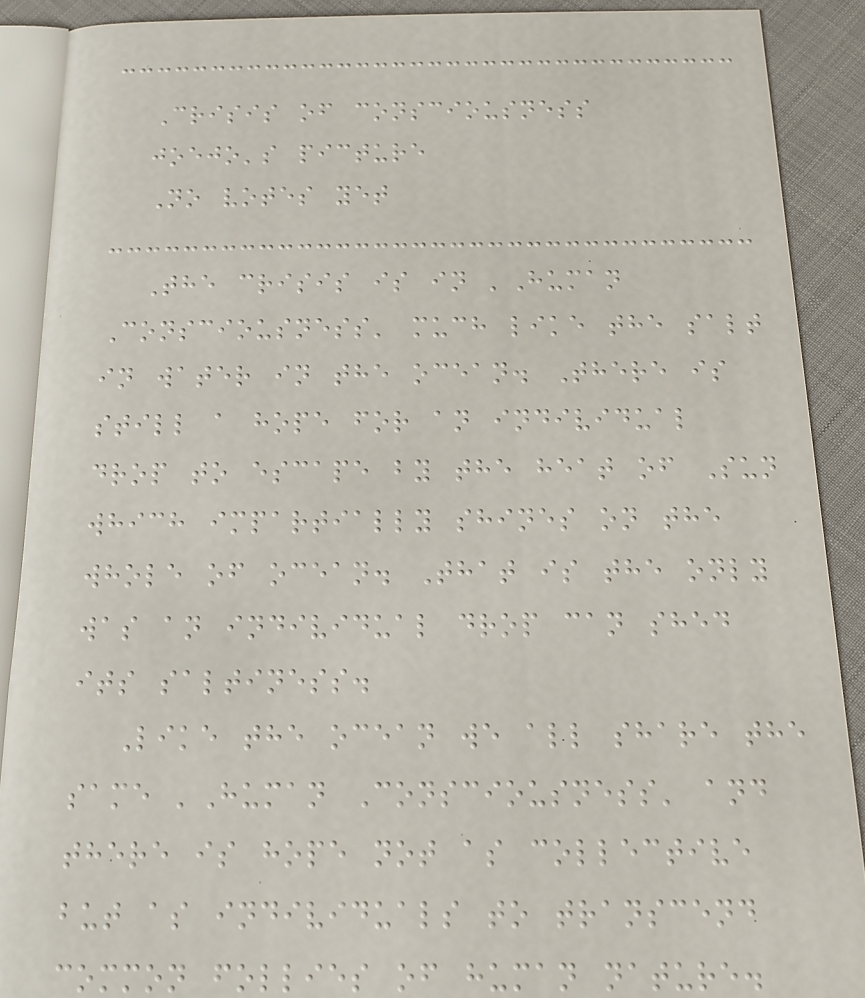Crisis of consciousness
joejo's picture
No votes yet
The crisis is in 'Human
Consciousness' much like the salt
in water in the ocean. There is
still a hope for an individual
drop to escape by the heat of Sun
which impartially shines on the
whole of ocean. That is the only
was an individual drop can shed
its saltiness.
Like the ocean we all share the
same 'Human Consciousness' and
there is hope not as collective
but as individuals to transcend
common follies of human nature.
